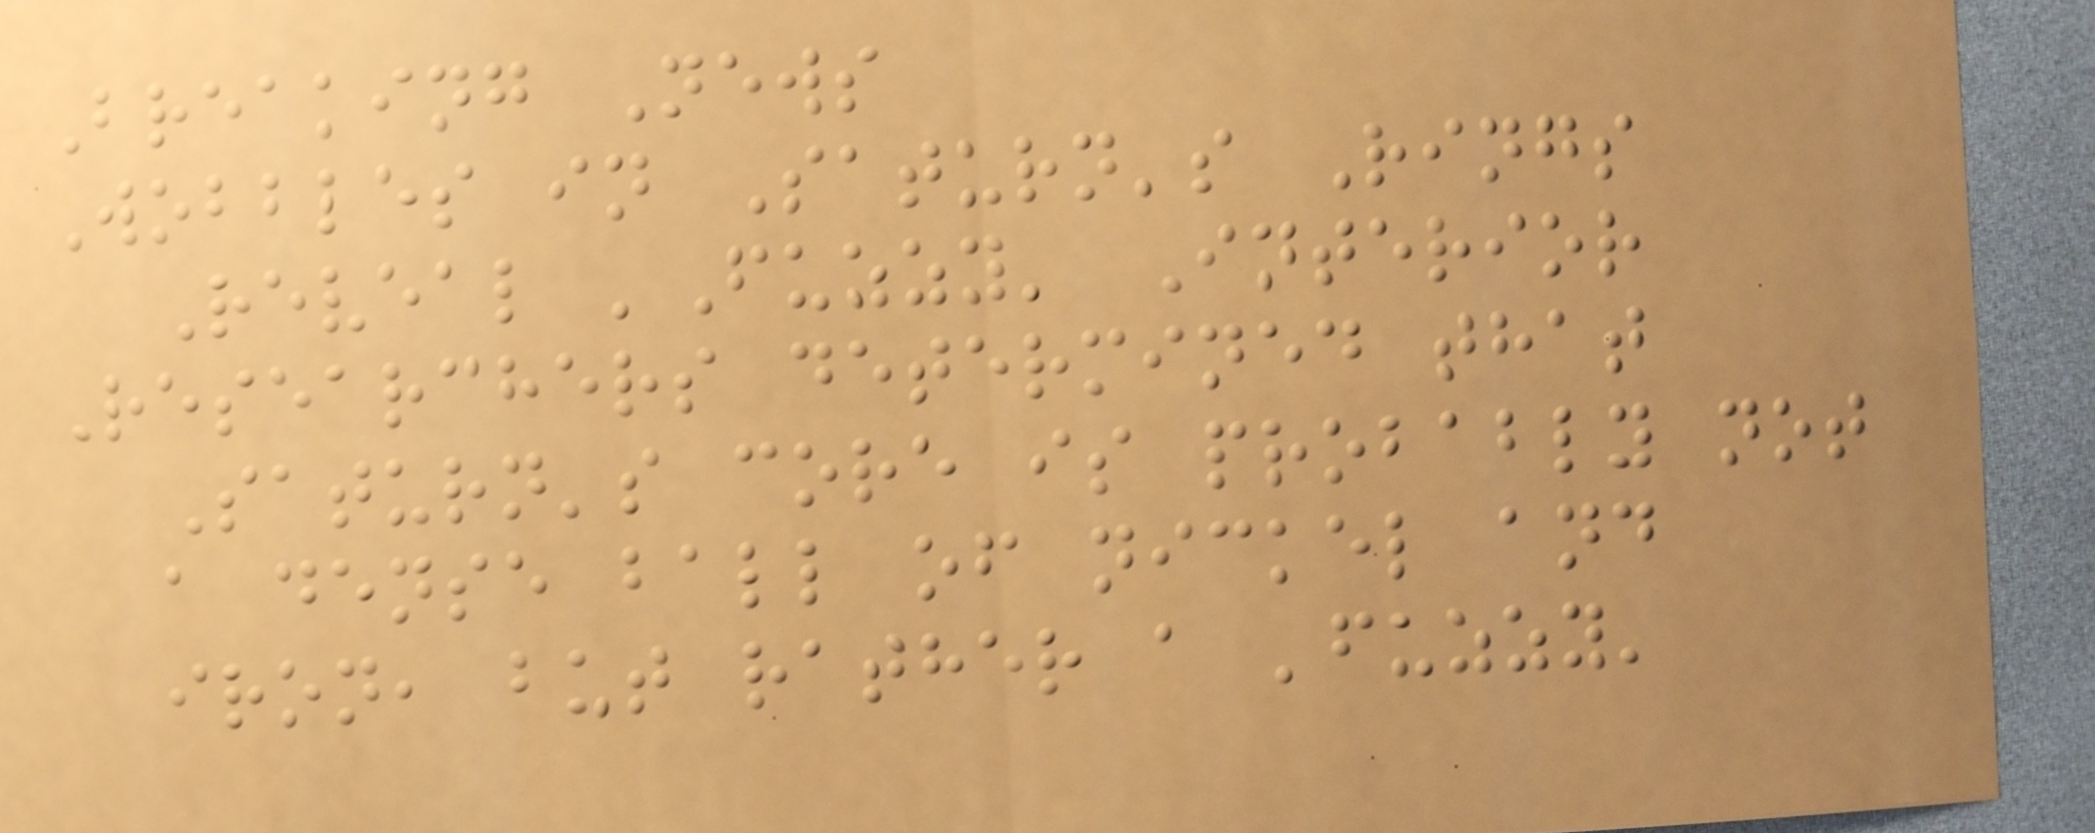Breaking News
Wobbles in Saturn's Rings
Reveal 'Fuzzy' Interior
Researchers determined that
Saturn's core is probably not
a dense ball of nickel and
iron, but rather a 'fuzzy'
